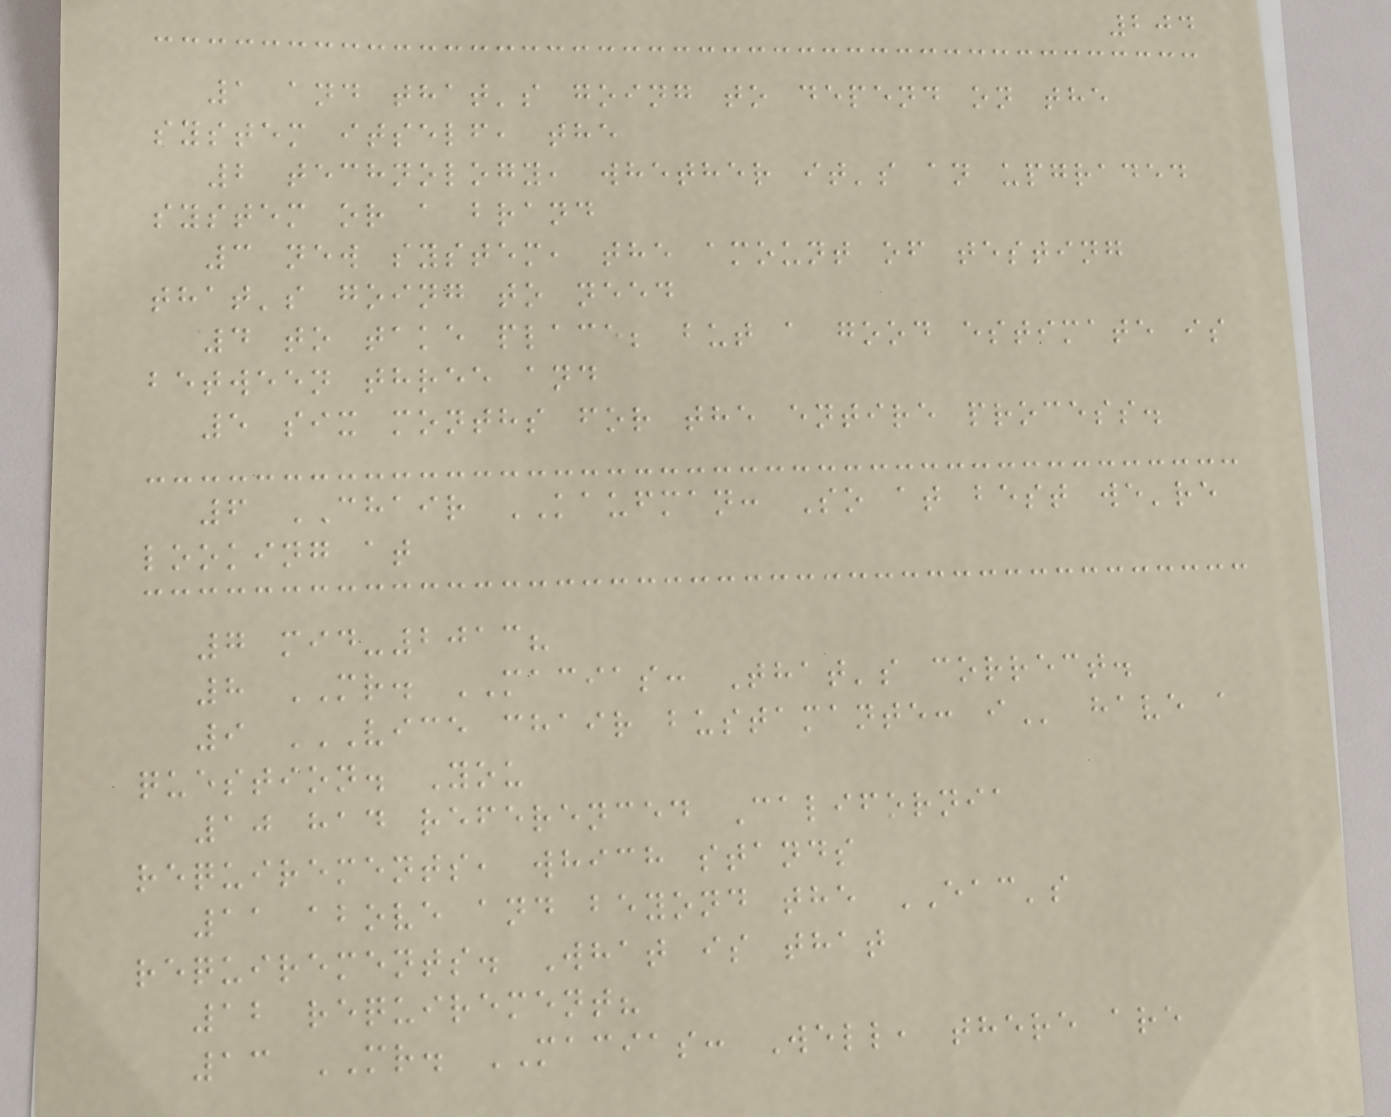204
1 and that's going to depend on the
system itself, the
2 technology, whether it's an upgraded
system or a brand
3 new system, the amount of testing
that's going to need
4 to take place; but a good estimate is
between three and
5 six months for the entire process.
6 CHAIR KAUFMAN: So at best we're
looking at
7 mid-2013?
8 MR. MACIAS: That's correct.
9 VICE CHAIR BUSTAMANTE: I have a
question. You
10 had referenced California
requirements, which stands
11 above and beyond the EAC's
requirements. What is that
12 requirement?
13 MR. MACIAS: Well, there are
